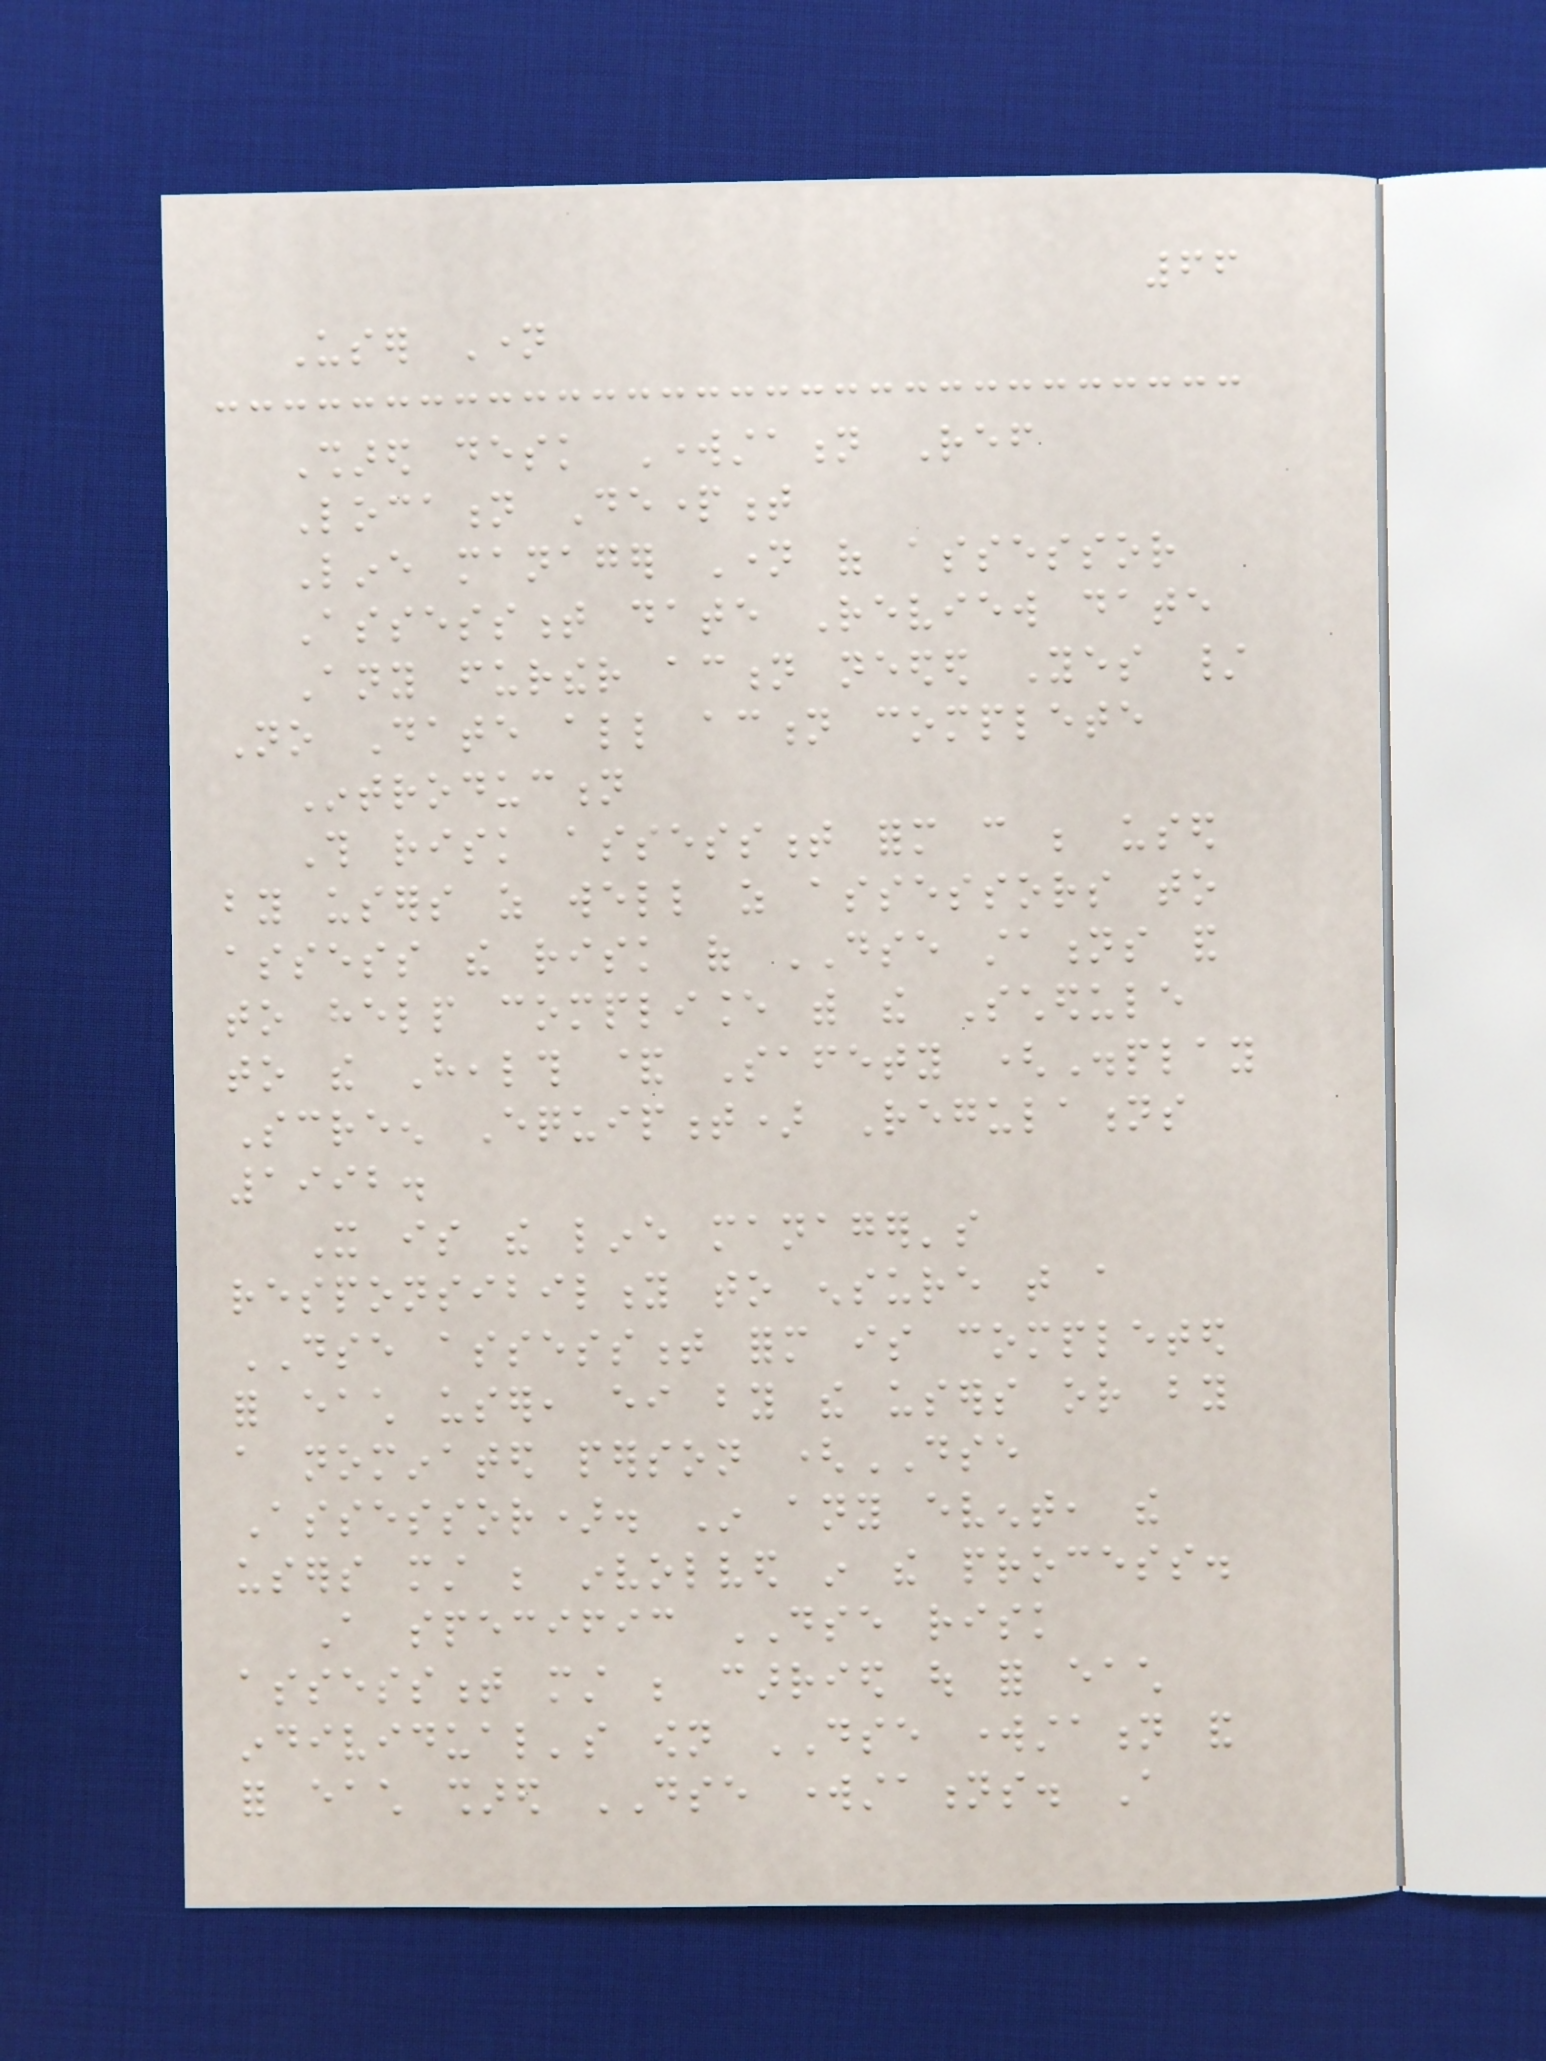66
User Name
Shared desk Workstation Ref
Location Department
Line manager Name of assessor
Assessment date Review date
Any further action needed Yes /
No Date all action complete
Introduction
This risk assessment form can be used
by users as well as assessors to
assess the risk of DSE stations and
to help compliance with the Schedule
to the Health & Safety (Display
Screen Equipment) Regulations
1992.
It is the line manager's
responsibility to ensure that a
DSE assessment form is completed
for each user, either by the users or by
a nominated person (DSE
Assessor). In any event, the
users must be involved in the process.
A specific DSE risk
assessment must be carried out for each
individual's own DSE workstation and
for each shared DSE workstations. A
